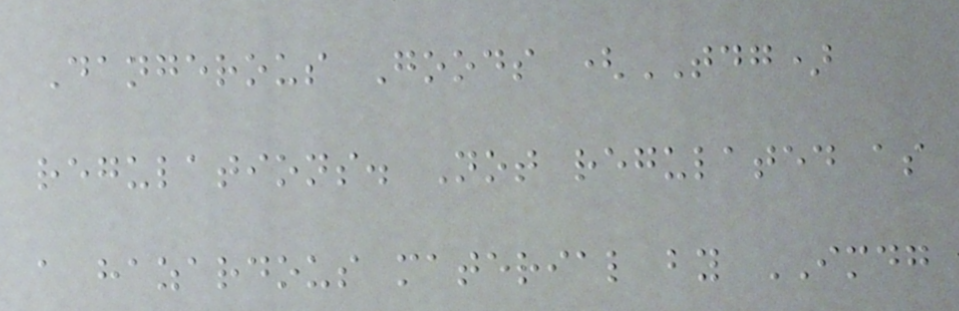Dangerous Goods (TDG)
regulations. Not regulated as
a hazardous material by IMDG
